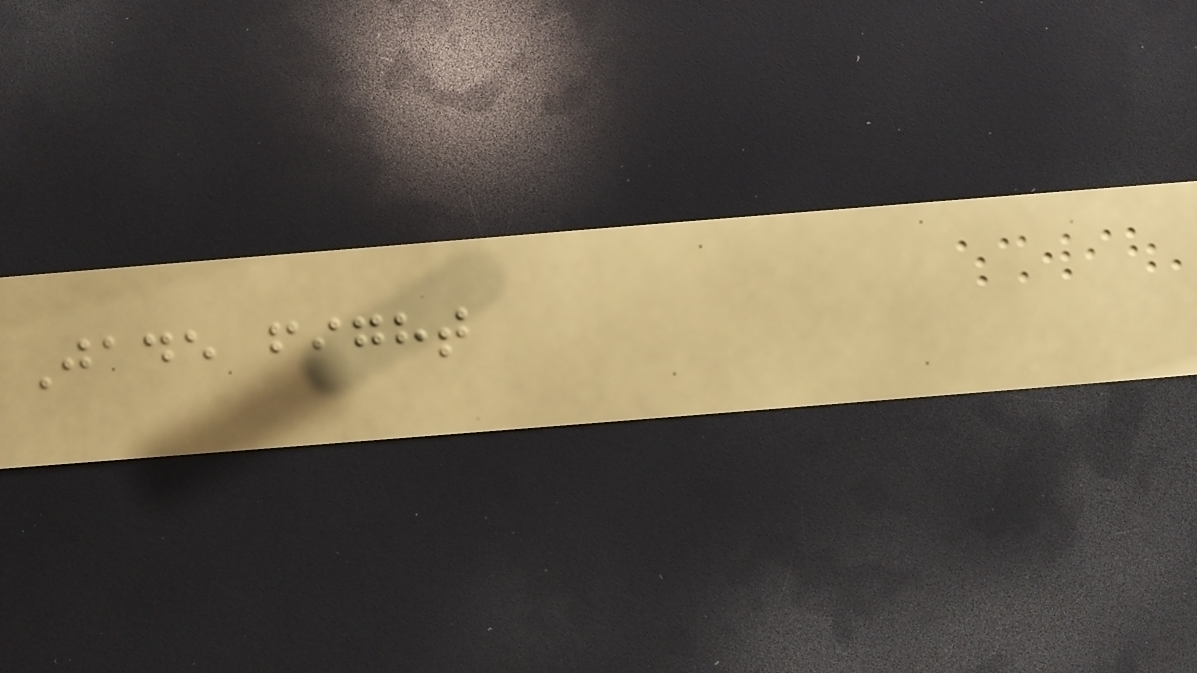Jade fight
